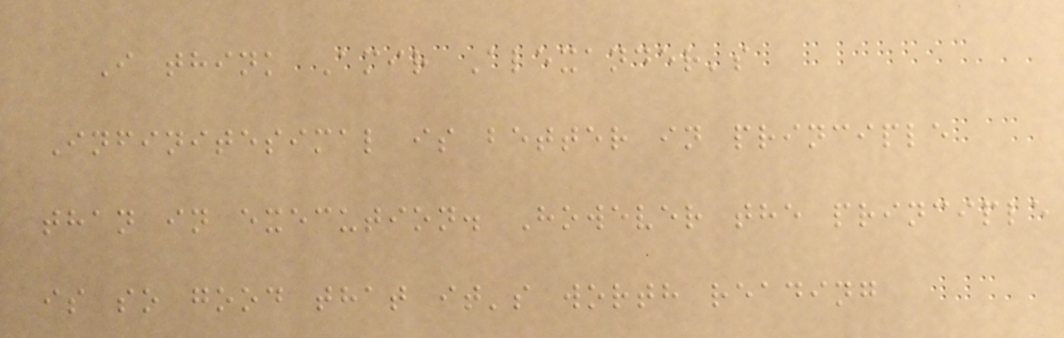I think Amir Alexander's
Infinitesimal is better in principle
than in execution. However the principle
is so good that it's worth reading
